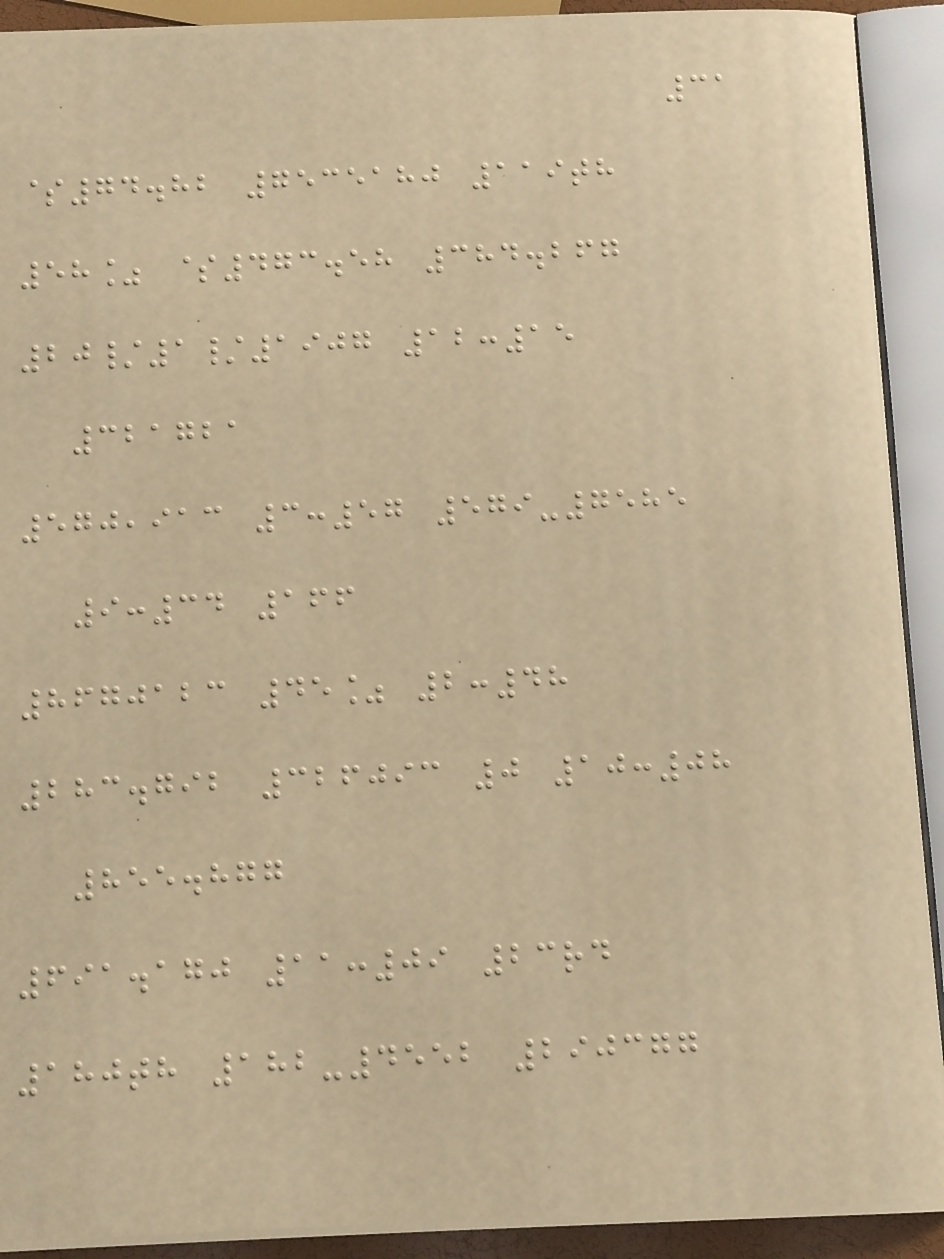31
$74.82 7535180 119th
58% $473.58 384.267
20/1/1907 12:15
321721
570,913 3:57 579-7585
9:34 166
8670123 45% 2:48
283.792 326093 0 10:08
855.877
691.170 11:09 23rd
180th 182-4552 290377
